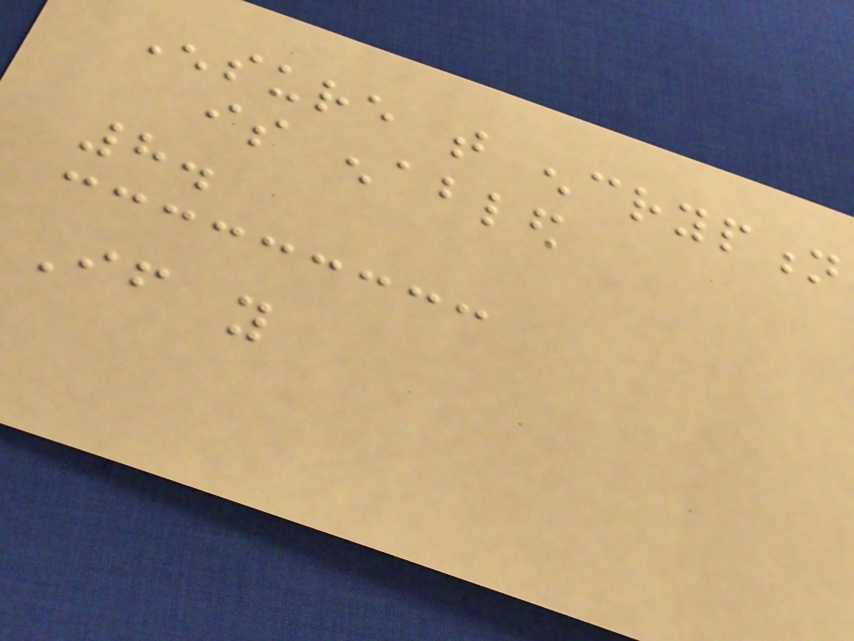Ensure that encryption
is enabled
8.
If you
